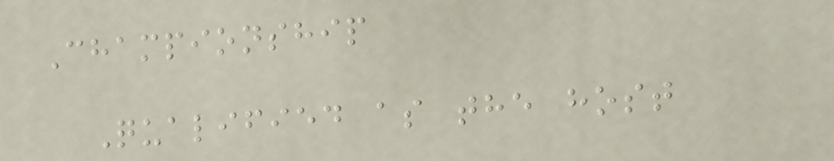Championship
Qualified as the host
